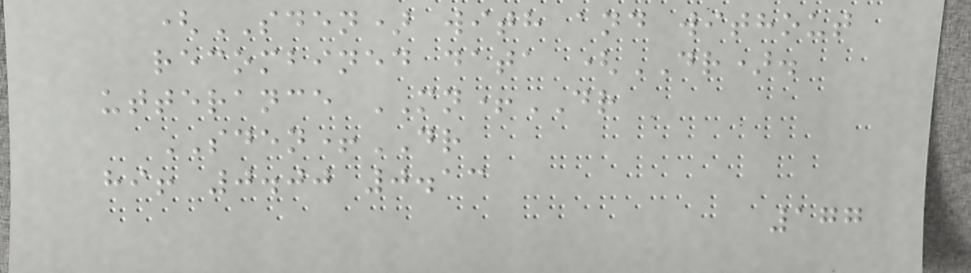(SDEN) with and without
recombined data (DR).
utterance MN+DR
SDEN+DR
hi! 0.00 0.13
177
